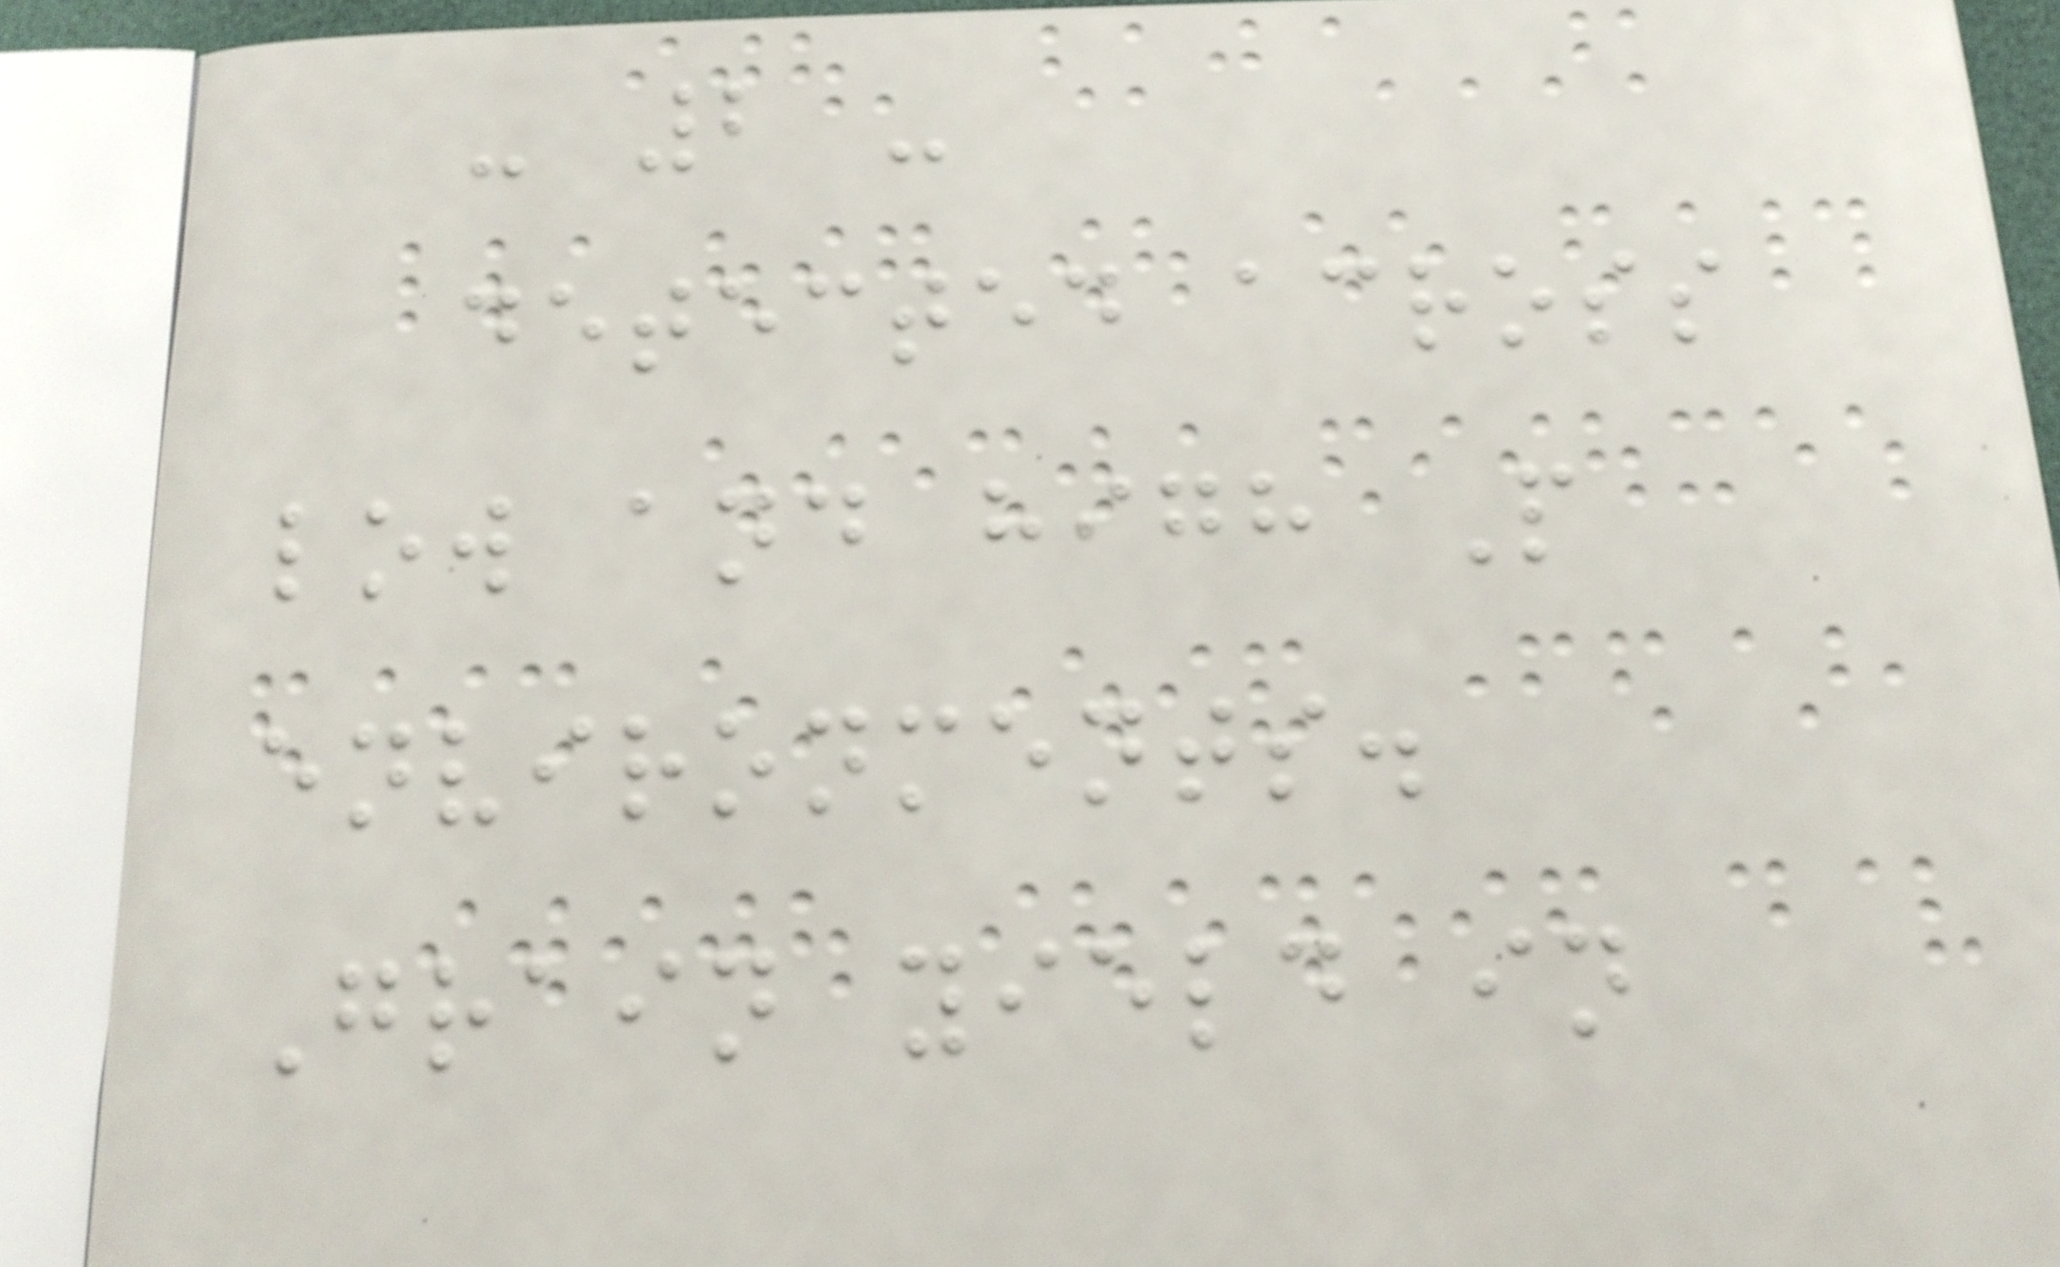- 2 -
detected across
low and high P
environments.
Grain yield in
